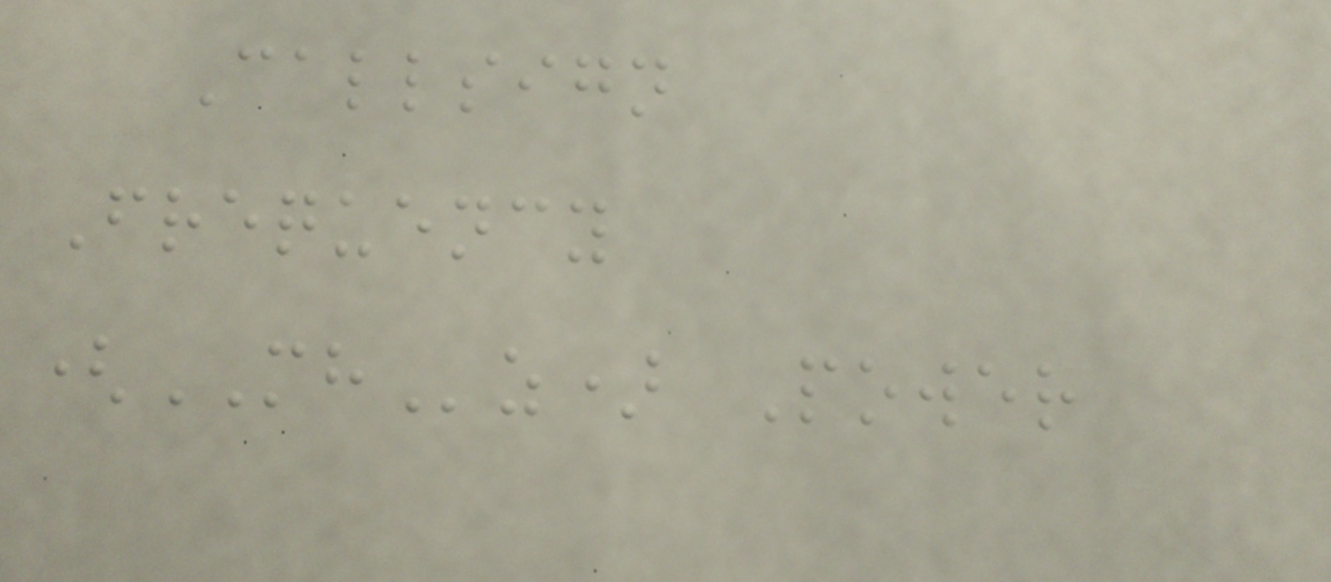Callsign
Frequency
(MHz) Power
